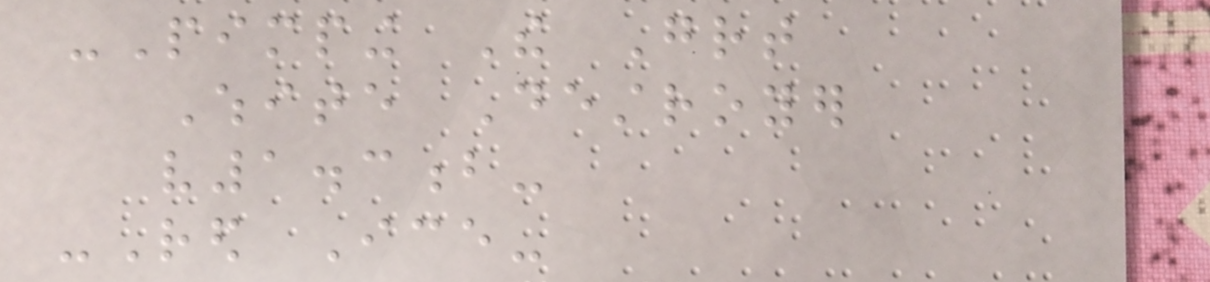-Pimping The Great
White Destroyer
v1.3b-
-Red Ice-
